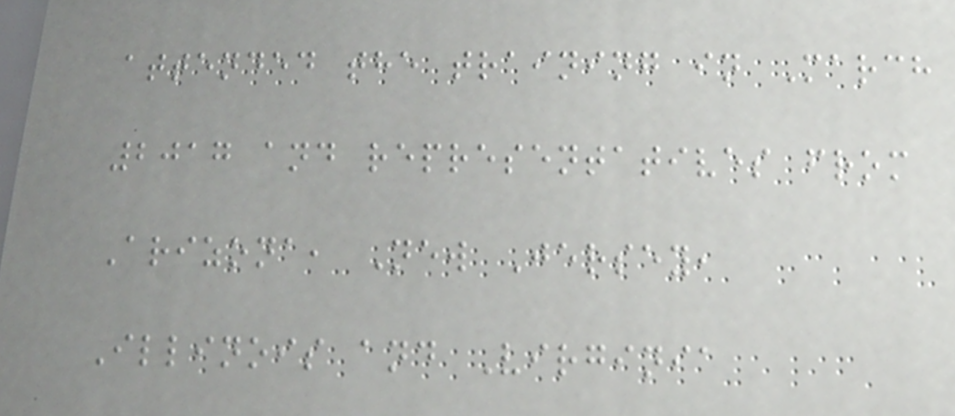attended the training in March
2017 and representatives from
Arizona, New Jersey,
Illinois and Virginia
